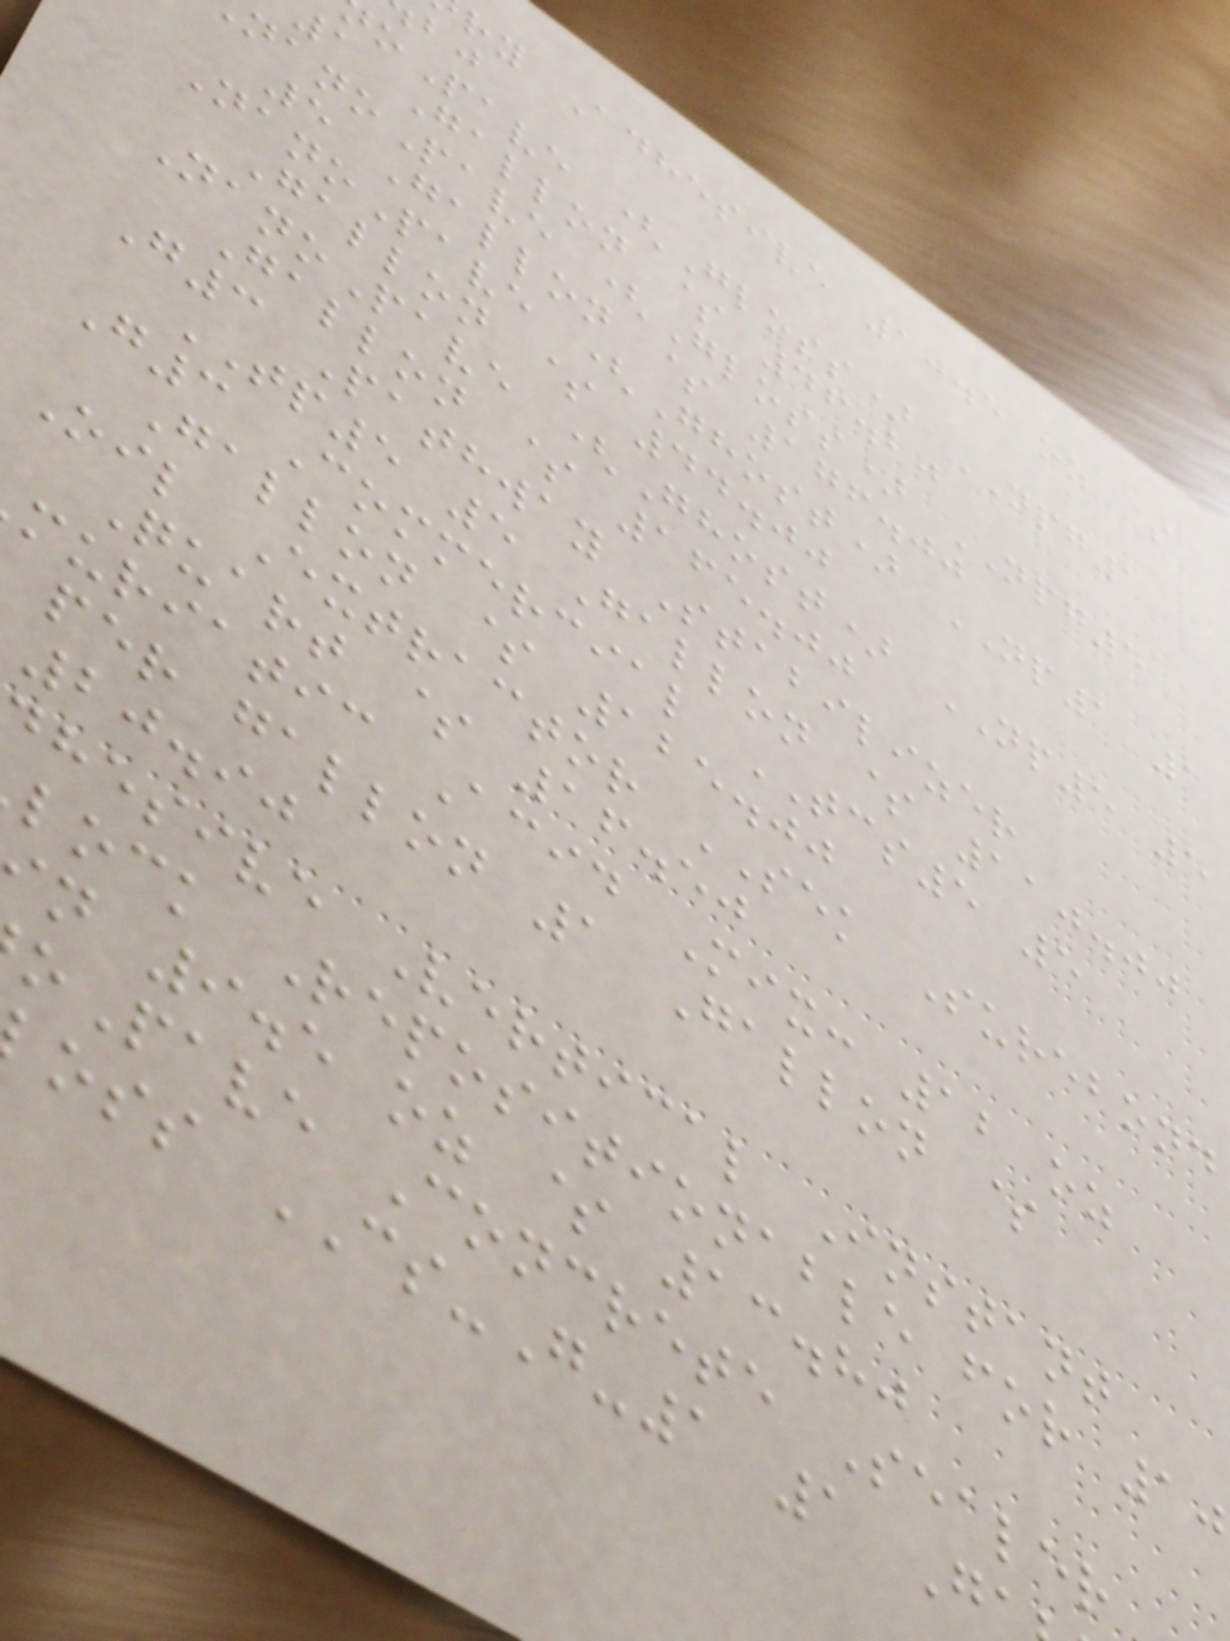ry Adhesive 10.5 oz $
oPave (Gloss) NPG1
1 Gallon $ 46.20
anoPave (Gloss) NPG5
5 Gallon $ 176.00
NanoPave (Ghost) NP1 1
Gallon $ 44.00
NanoPave (Ghost) NP5 5
Gallon $ 165.00
G3 Pathway Stabilizer
TP5 5 Gallon $ 110.00
G3 Commercial TCS5 5
Gallon $ 125.00
Oil Extractor SEK Surebond
Quart $ 16.50
muriatic Acid Mix: 12 oz
per gallon 1 Gallon $
20.90
hesive Vertical Instant
lock Repositionable for 10
n 9.5 oz $ 13.80
oPave Concrete Sealer
oss CS-G-1 1 G
